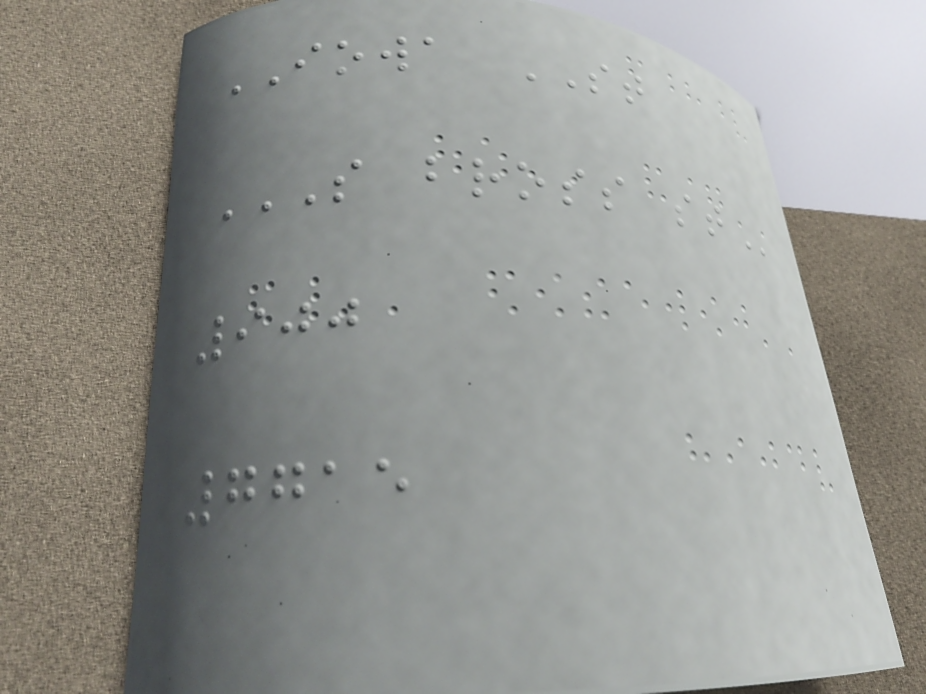IOWA ST
S BROSS ST
900
7715
